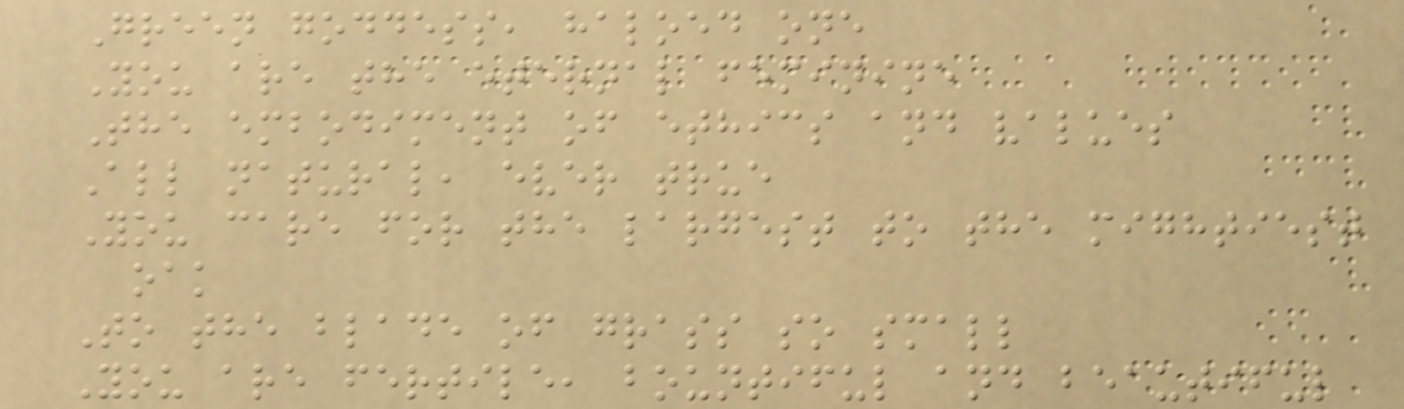Green goddess, haloed one
You are the eternal feminine
The embodiment of ethics and values
All natural, ever true
You care for the largest to the mightiest
oak
To the blade of grass so small
You are fertile, bountiful and beautiful
